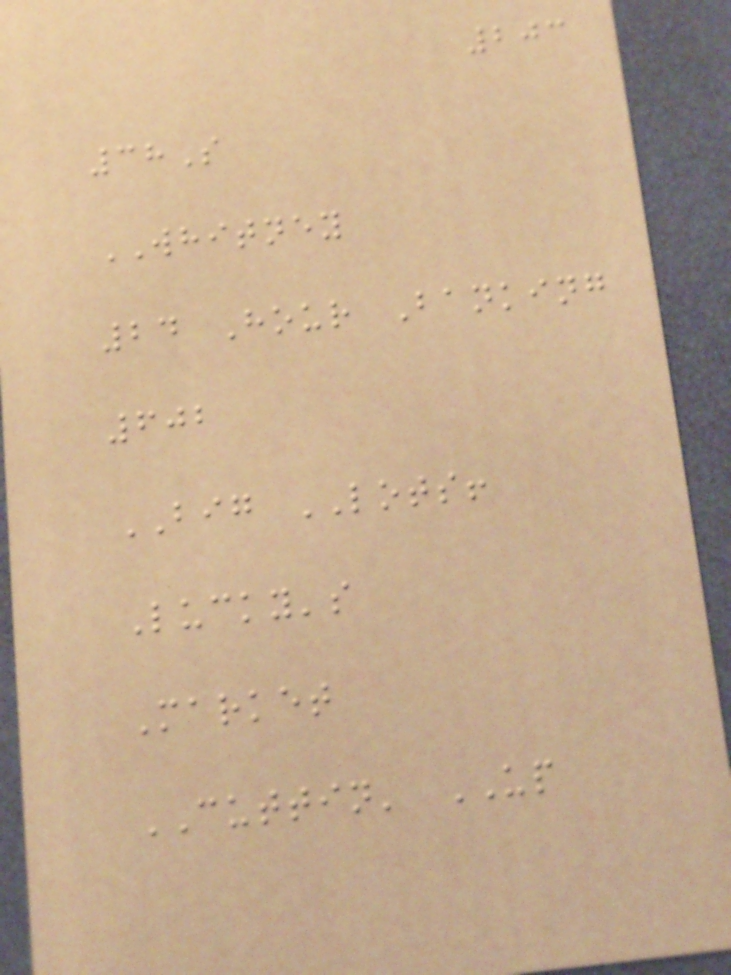203
38S
WHITNEY
24 Hour Banking
602
BIG LOTS!
Lucky's
Market
CUTTIN' UP
